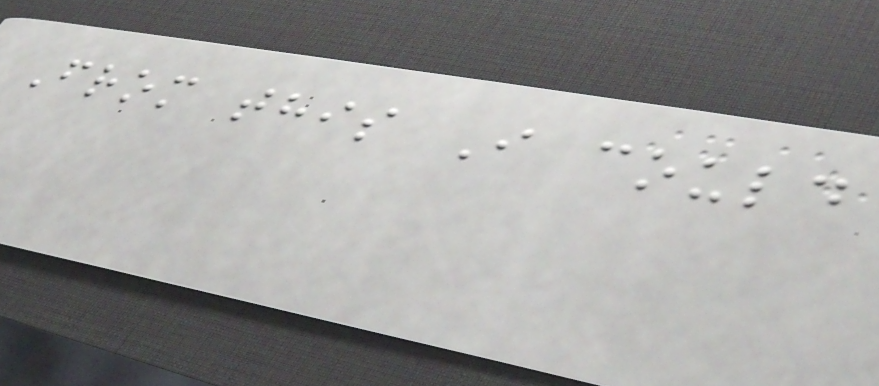From this I could
